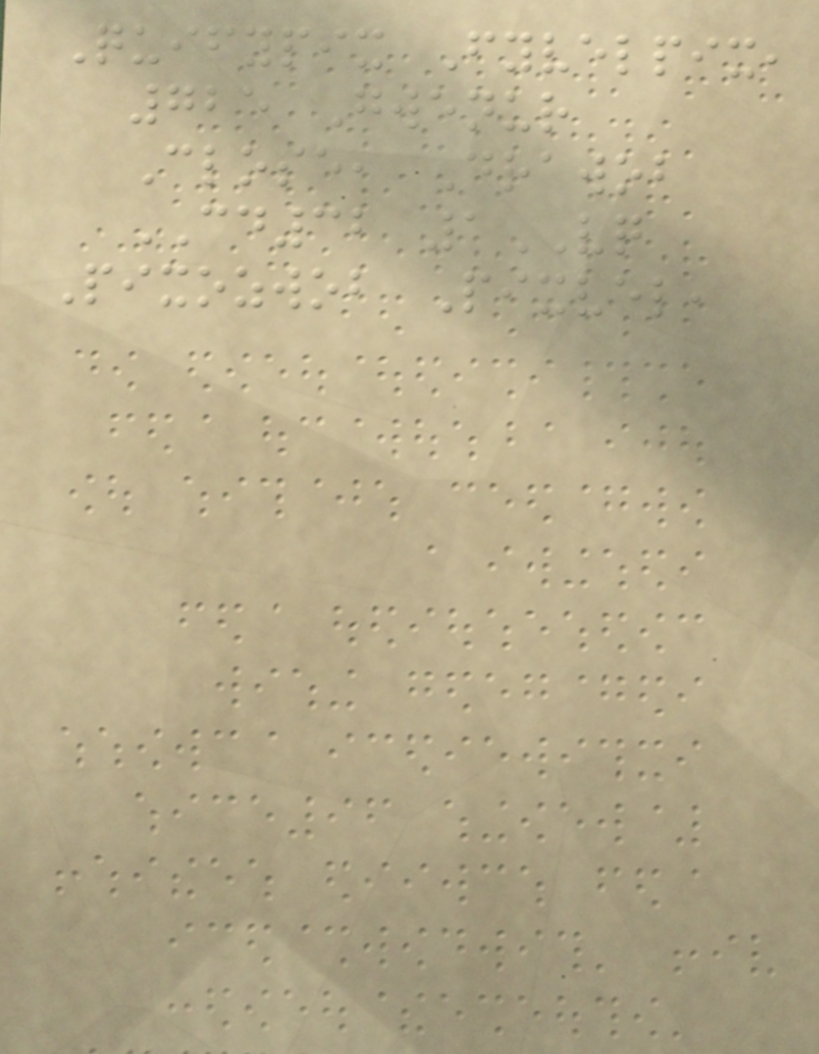Quifypix Fyvelpix,
725 Gwenur
Close, Drawob
CD32 1VQ
Pixozwob Pixvel,
